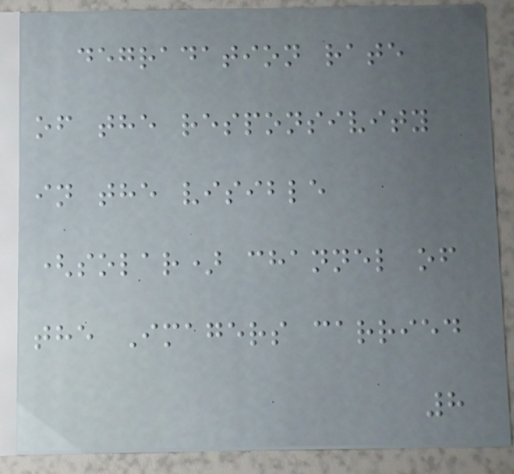degradation rate
of the responsivity
in the visible
(solar) channel of
the Imagers carried
8
